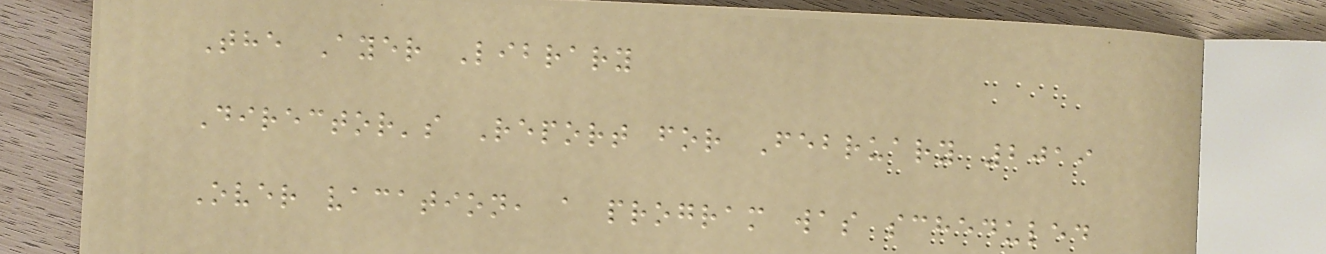The Ayer Library
Director's Report for February 2019
Over vacation, a program was scheduled
